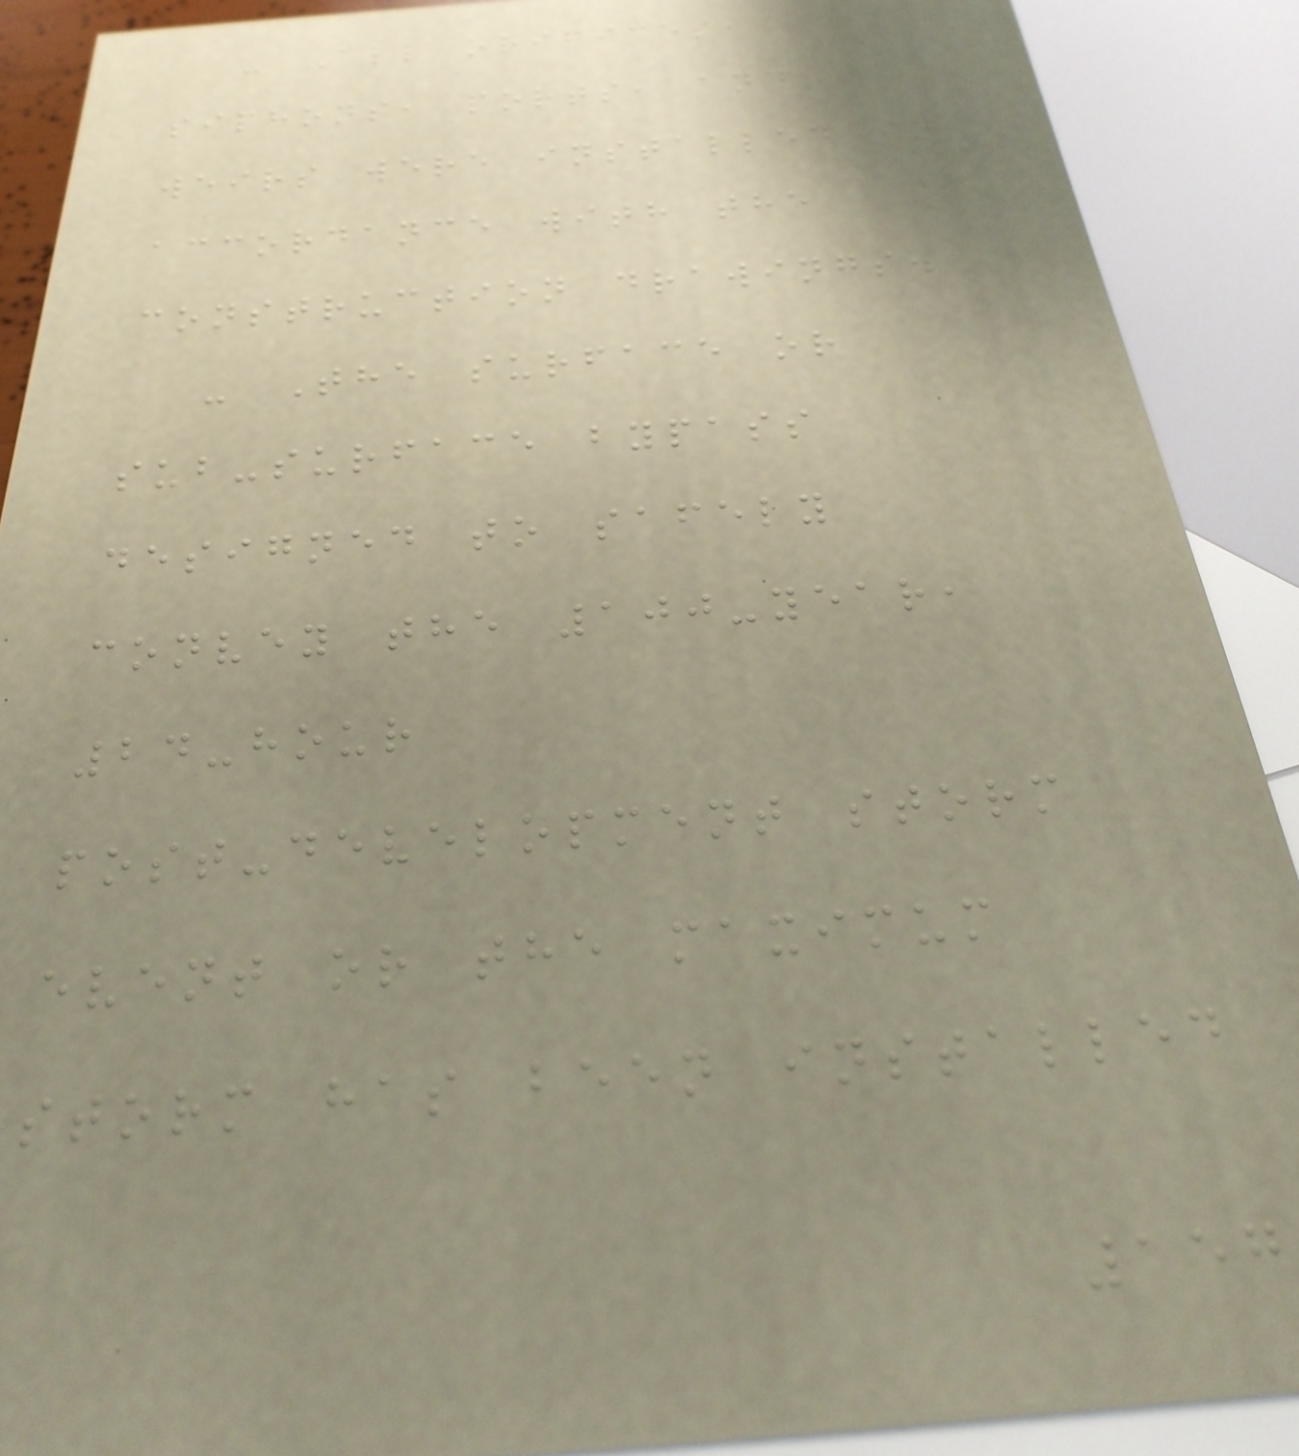- All orifices,
siphons, ports, and
weirs were installed in
accordance with the
construction drawings.
- The surface or
sub-surface bypass
designed to safely
convey the 100-year,
24-hour
post-development storm
event or the maximum
storm has been installed
157
